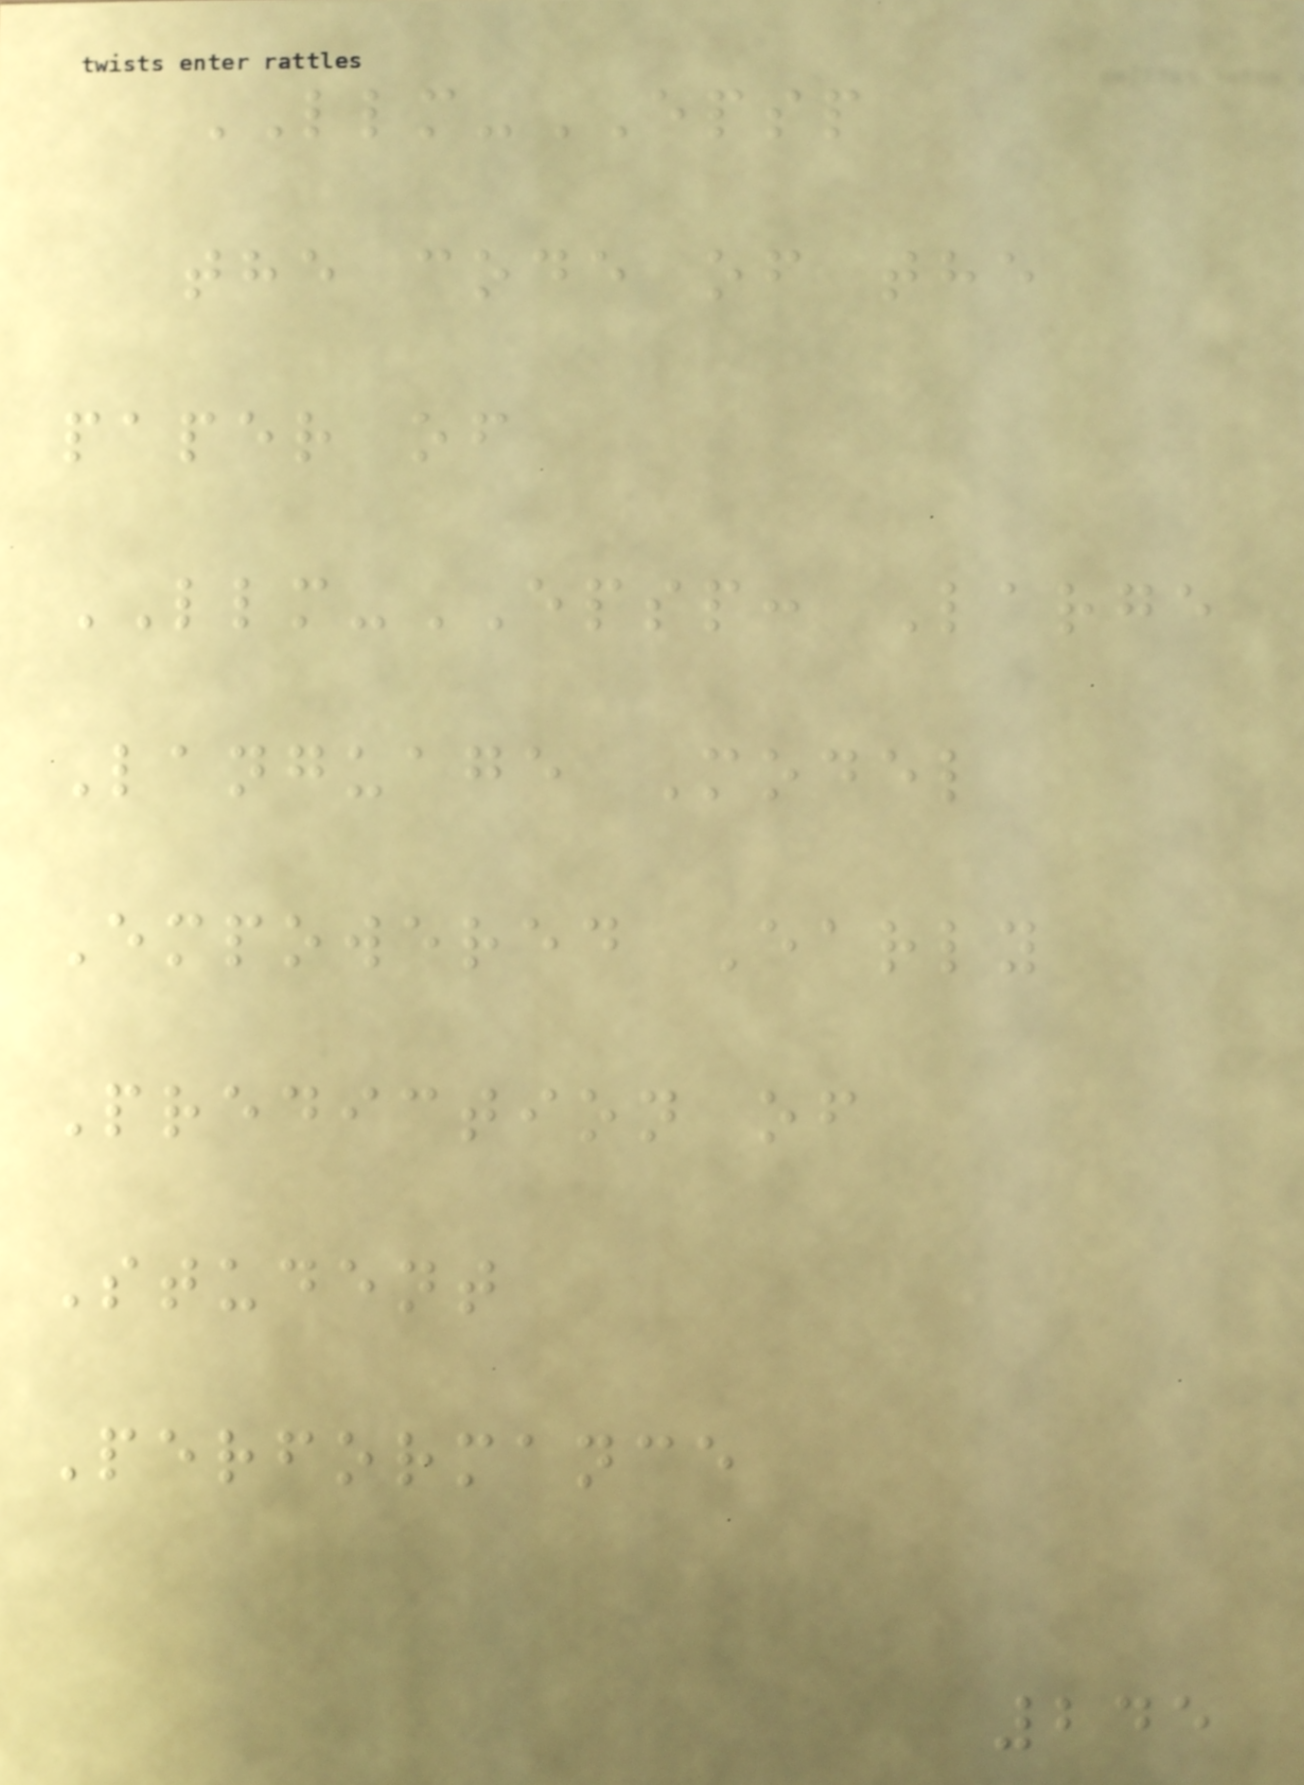LLM-EPSP
the code of the
paper of
LLM-EPSP: Large
Language Model
Empowered Early
Prediction of
Student
Performance
245
